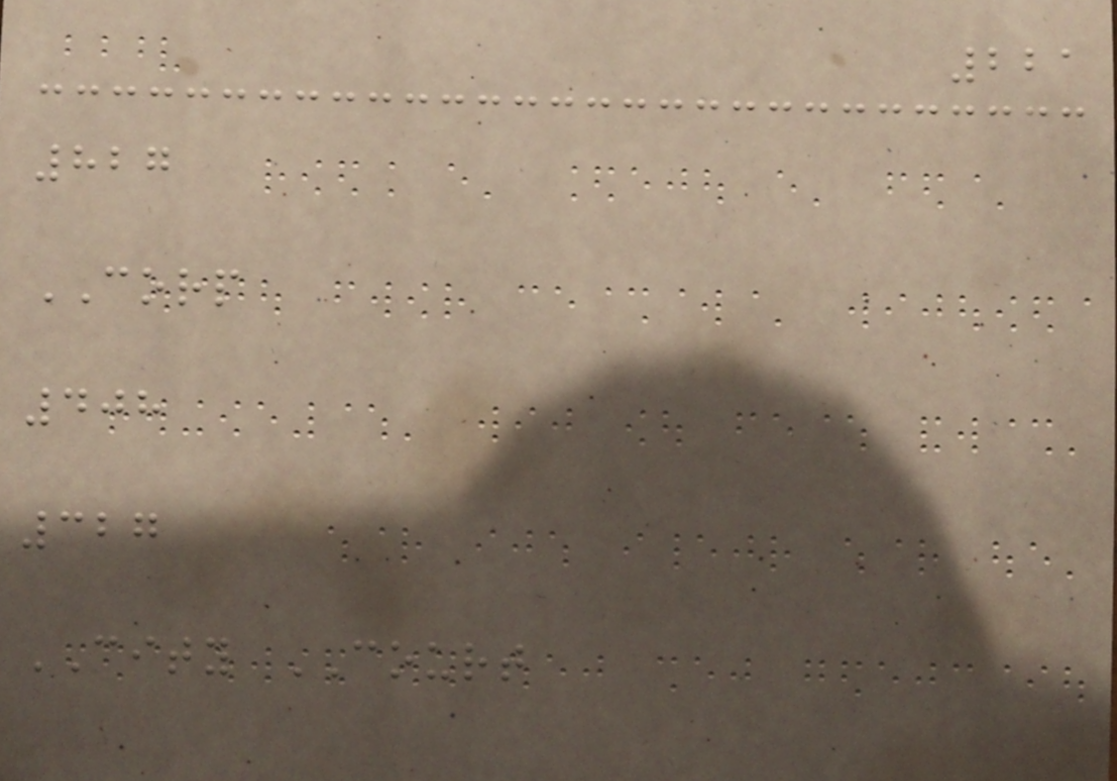221
827
CORP
408
327
CITY COURT
